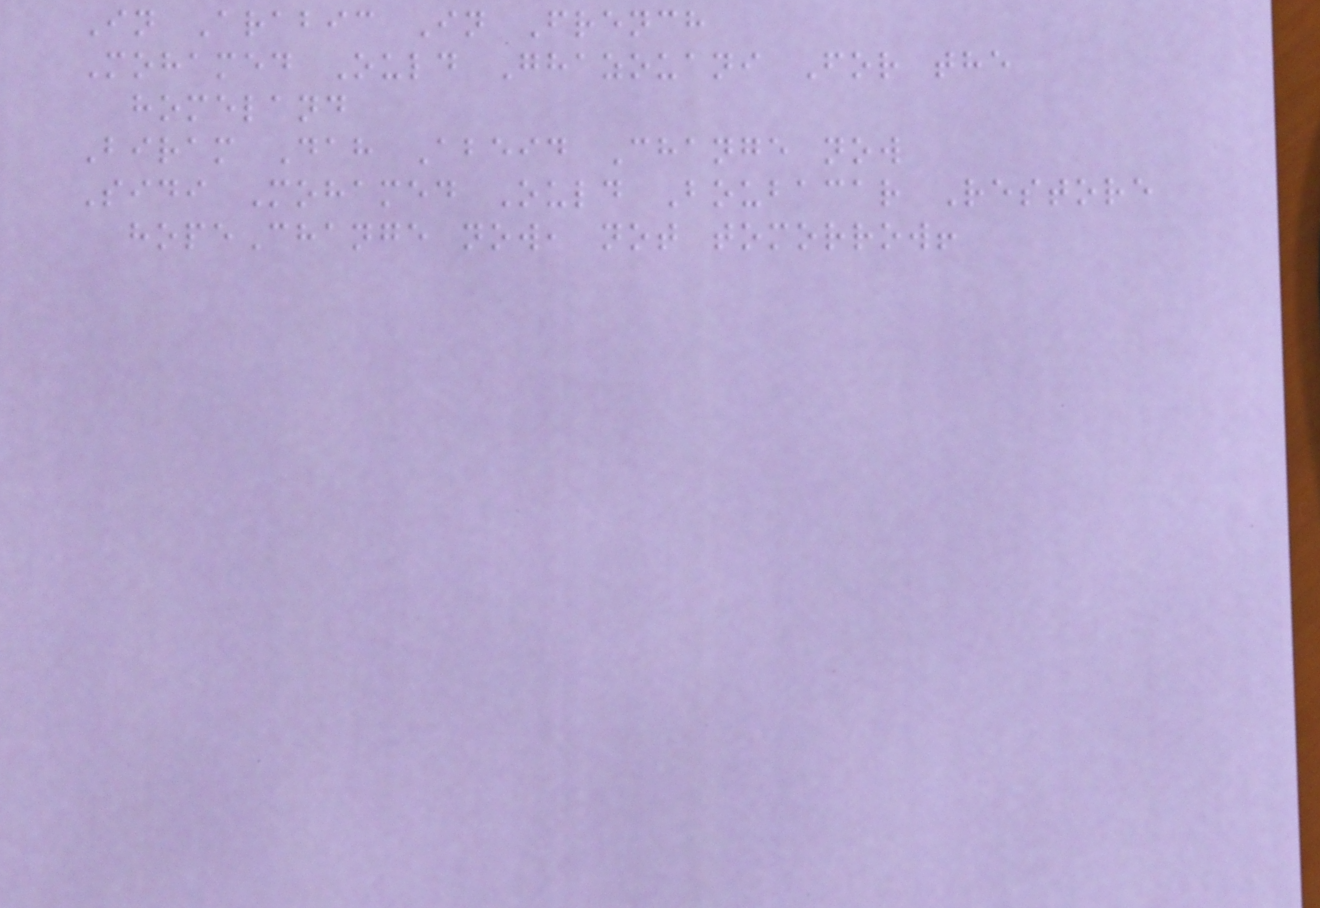In Arabic In French
Mohamed Ould Ghazouani For the
homeland
Biram Dah Abeid Change now
Sidi Mohamed Ould Boubacar Restore
hopeChange now, not tomorrow!
